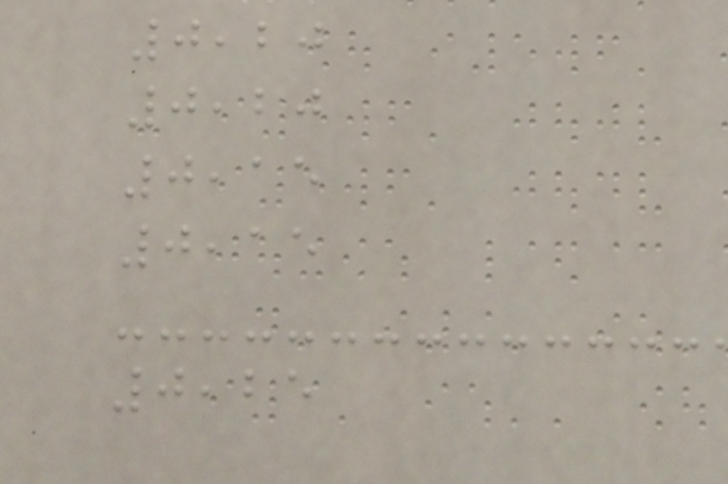0,20
0,20
0,15
0,15
0,25
